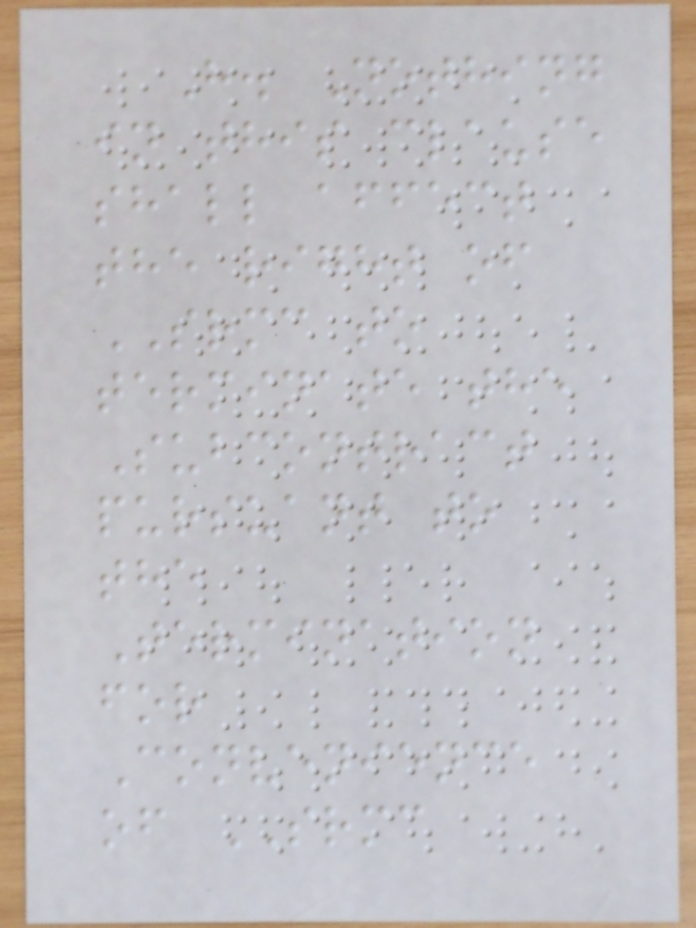H. Nothing
in this clause
shall affect
the right of
SRMC to
terminate the
Subcontract
pursuant to
the
Termination
for
Convenience
of SRMC
